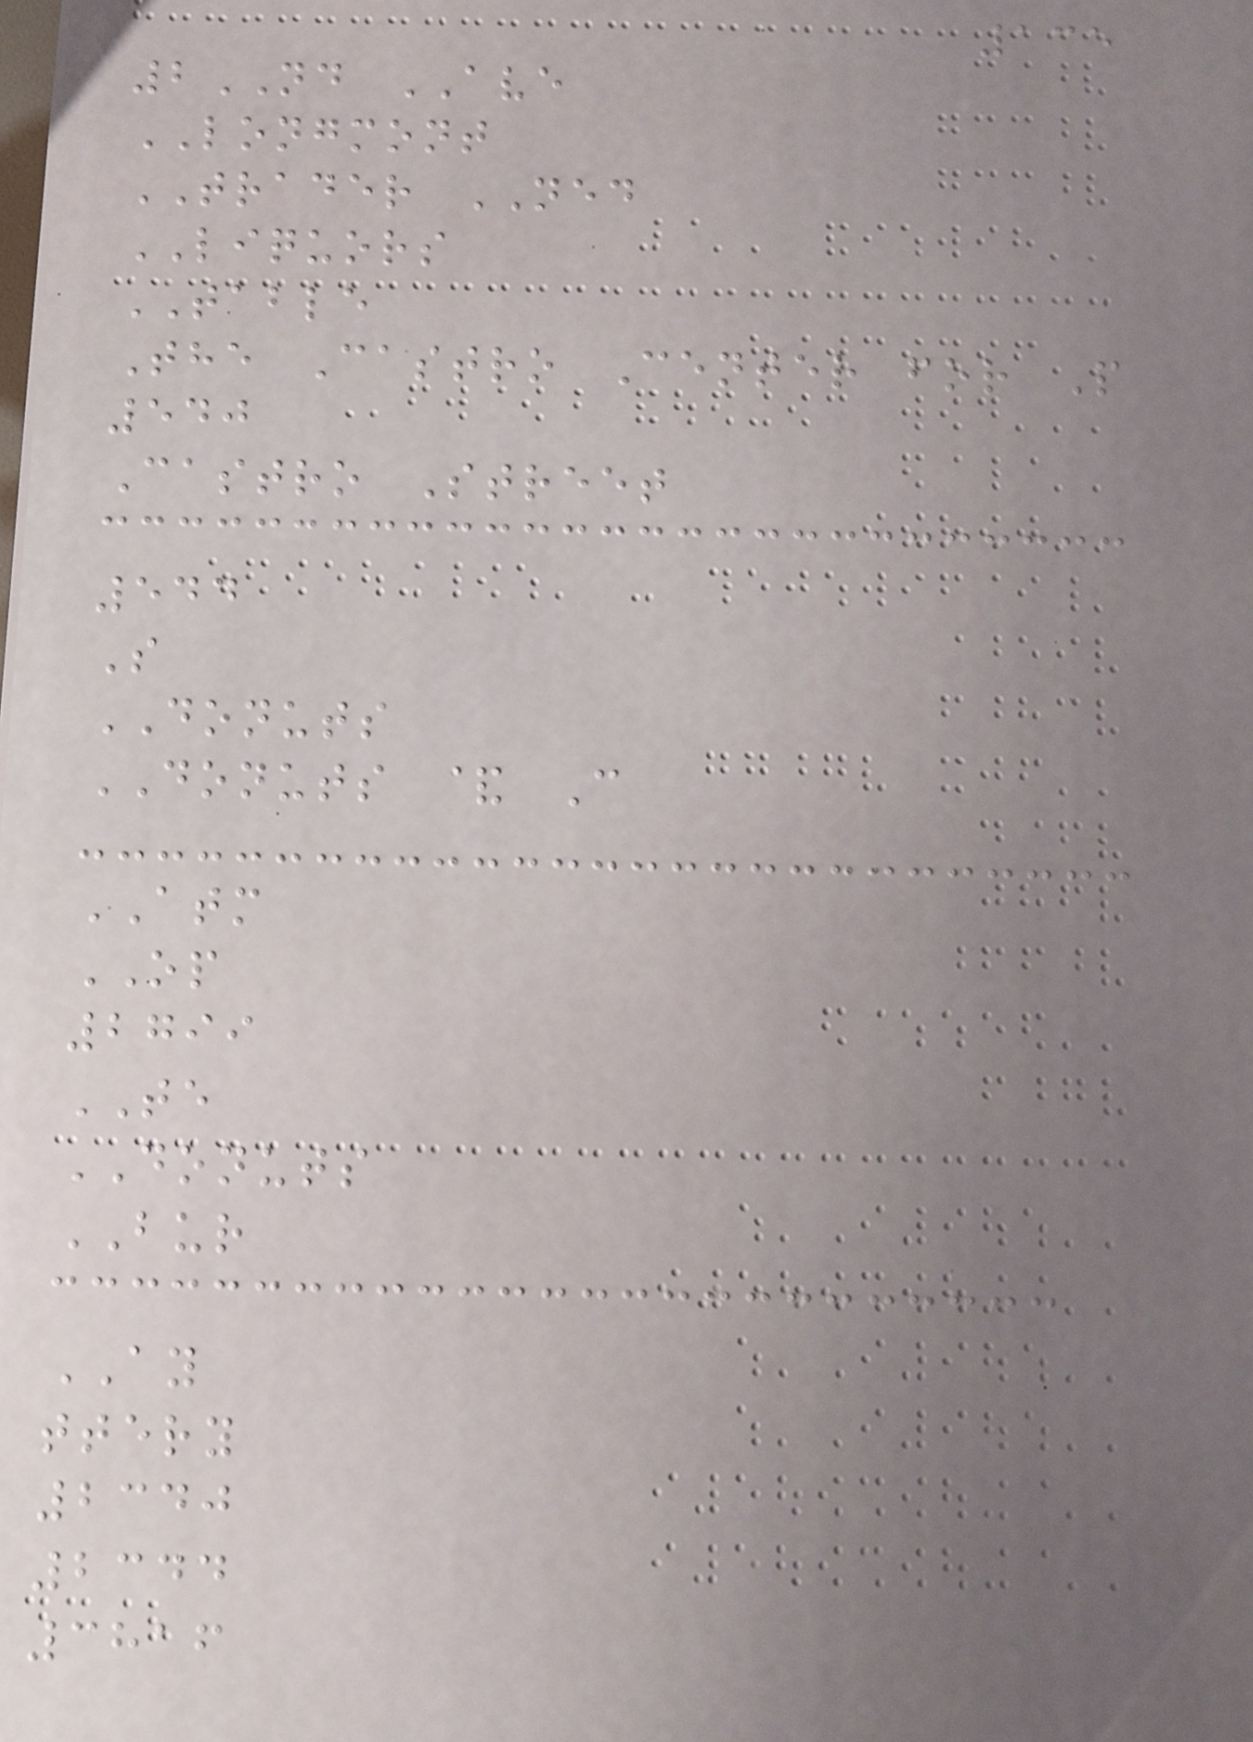135
2ND AVE
LONGMONT
TRADER NED
LIQUORS
TABLE
The Castro Center for P
540
Castro Street
544
S
DONUTS
DONUTS & C
ATM
OP
2799
TE
DONUTS
BUR
AY
ttery
2340
2344
3816
